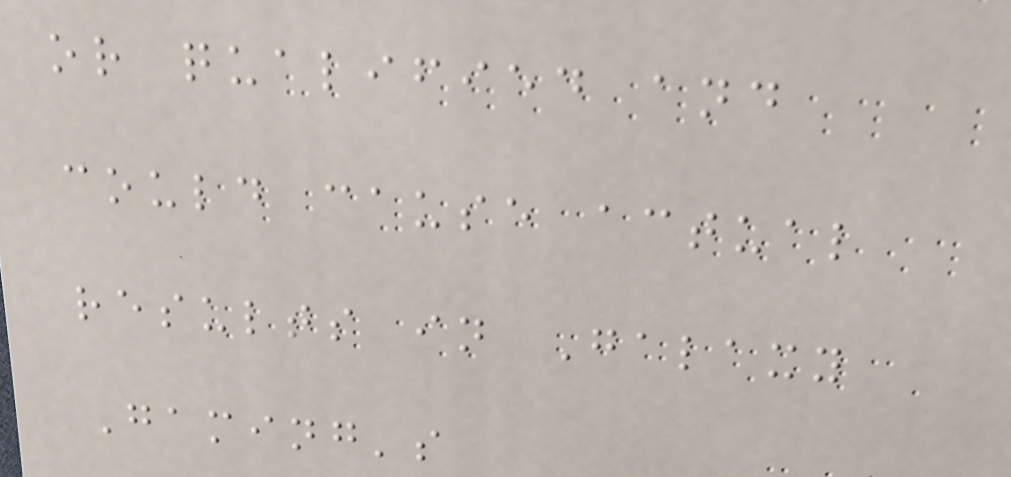or qualified and
could cause actual
results in Galaxy
Gaming's
